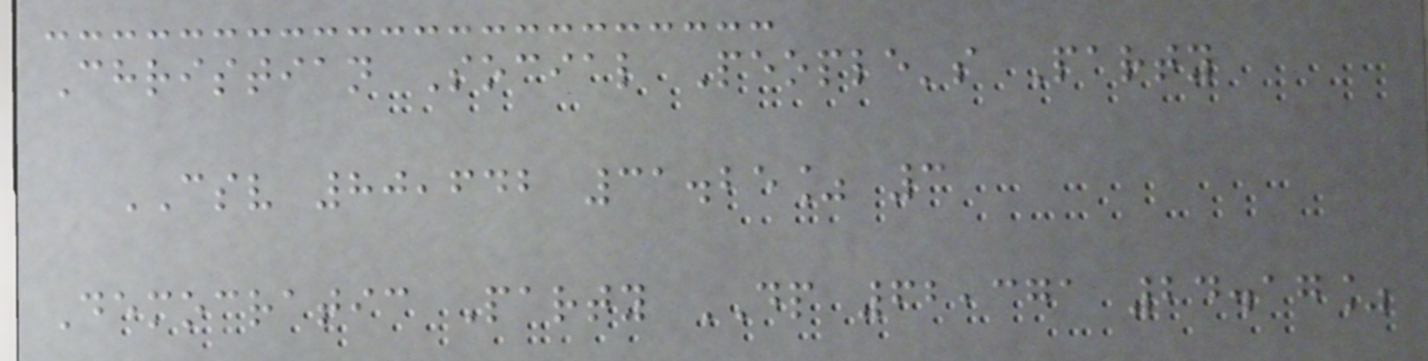Christian Social People's Party
CSV 80,642 31.25% 3
Democratic Party DP 62,371 24.17%
